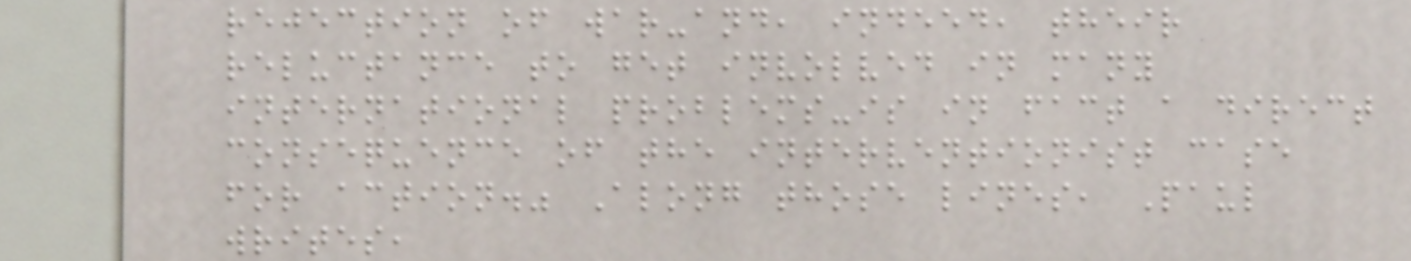rejection of war-and, indeed, their
reluctance to get involved in many
international problems-is in fact a direct
consequence of the interventionist case
for action." Along those lines, Paul
writes,
